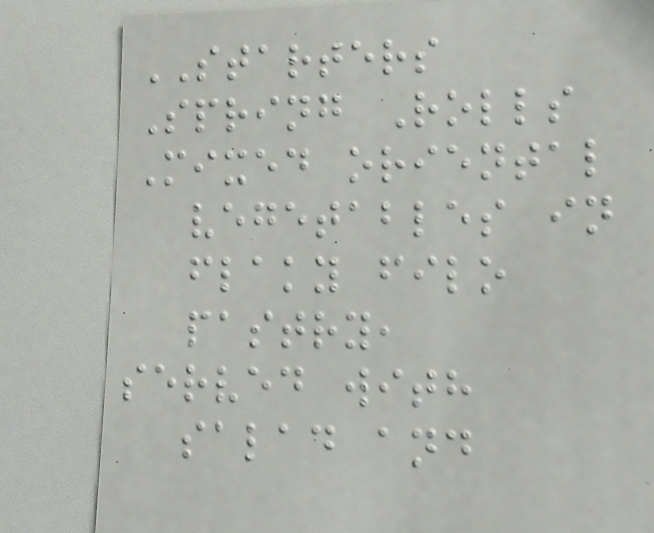STARTERS
Spring Rolls
Mixed oriental
vegetables in
flaky filo
pastry,
served with
salad and
